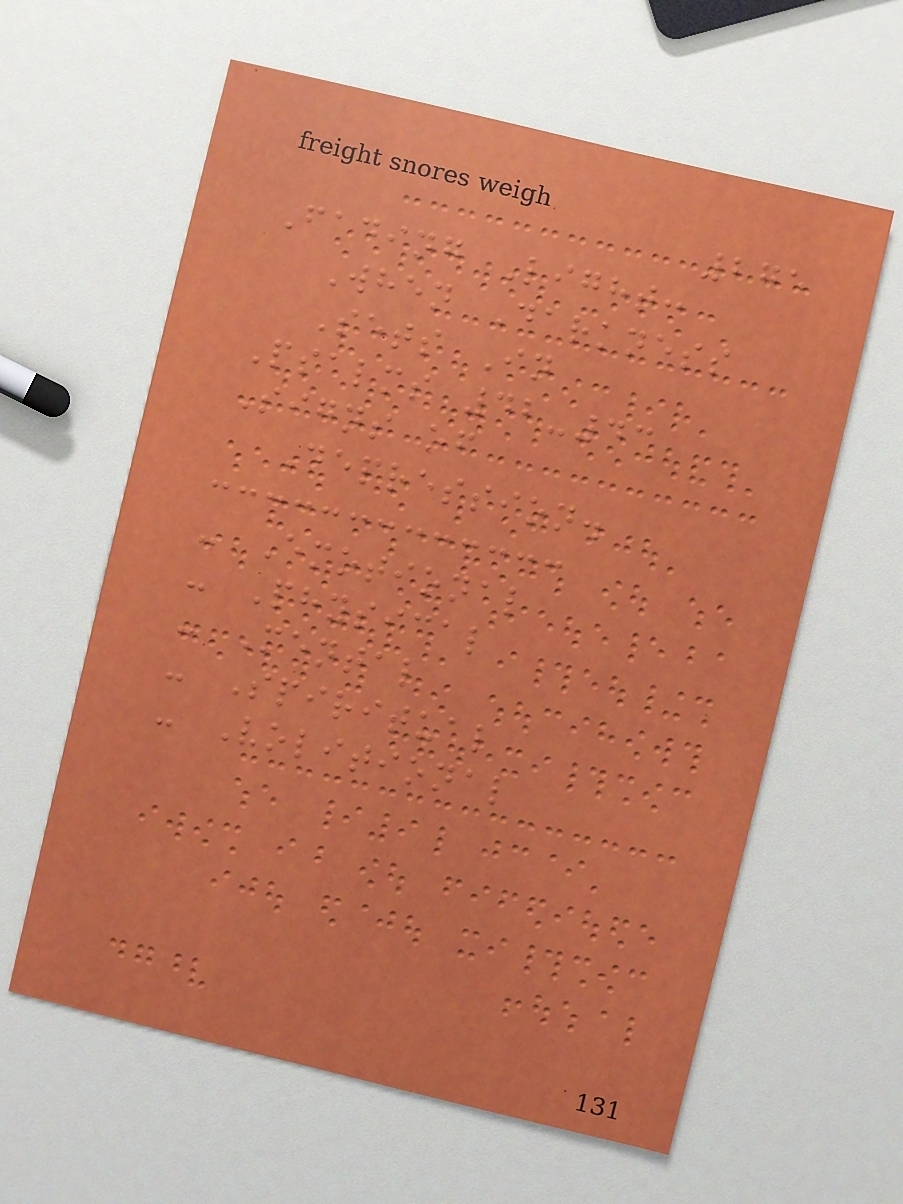275
Fading Light:
When Darkness
Sets In
Psalms 42-43
Signs of
Depression.
- Emotional
- Physical
- Mental
- Spiritual
- Volitional
